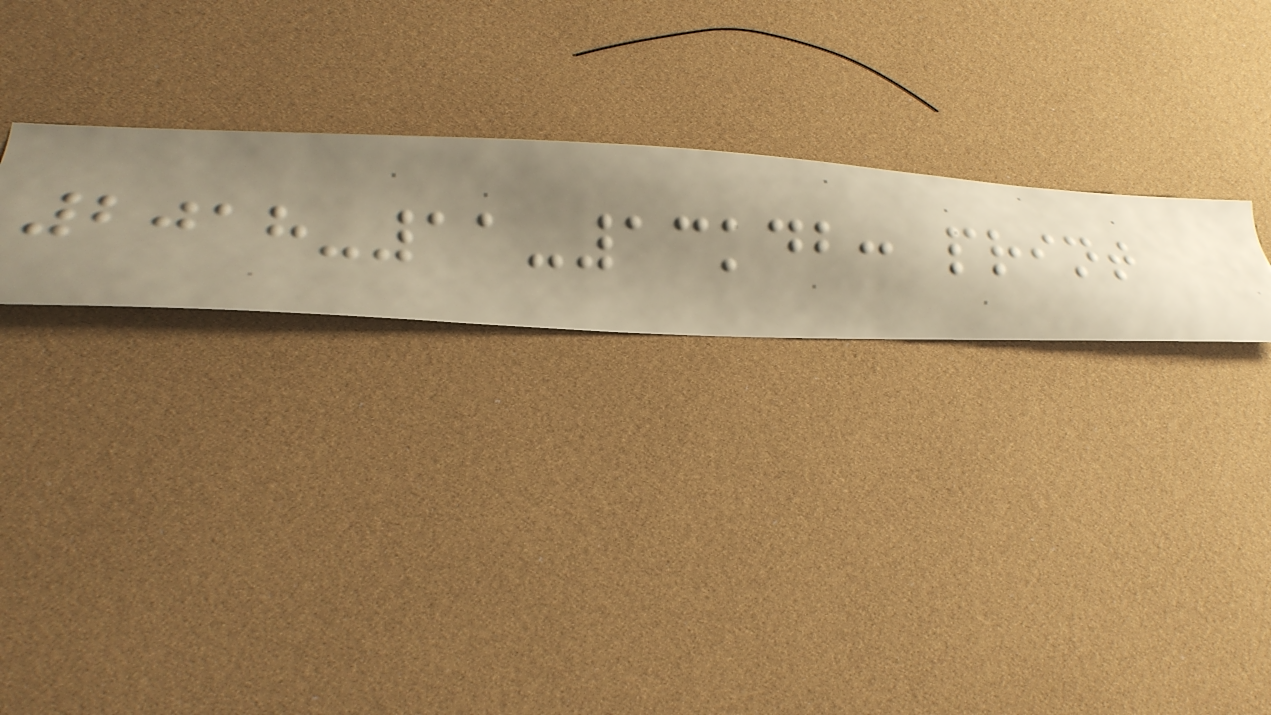2018-11-13kdb: print
